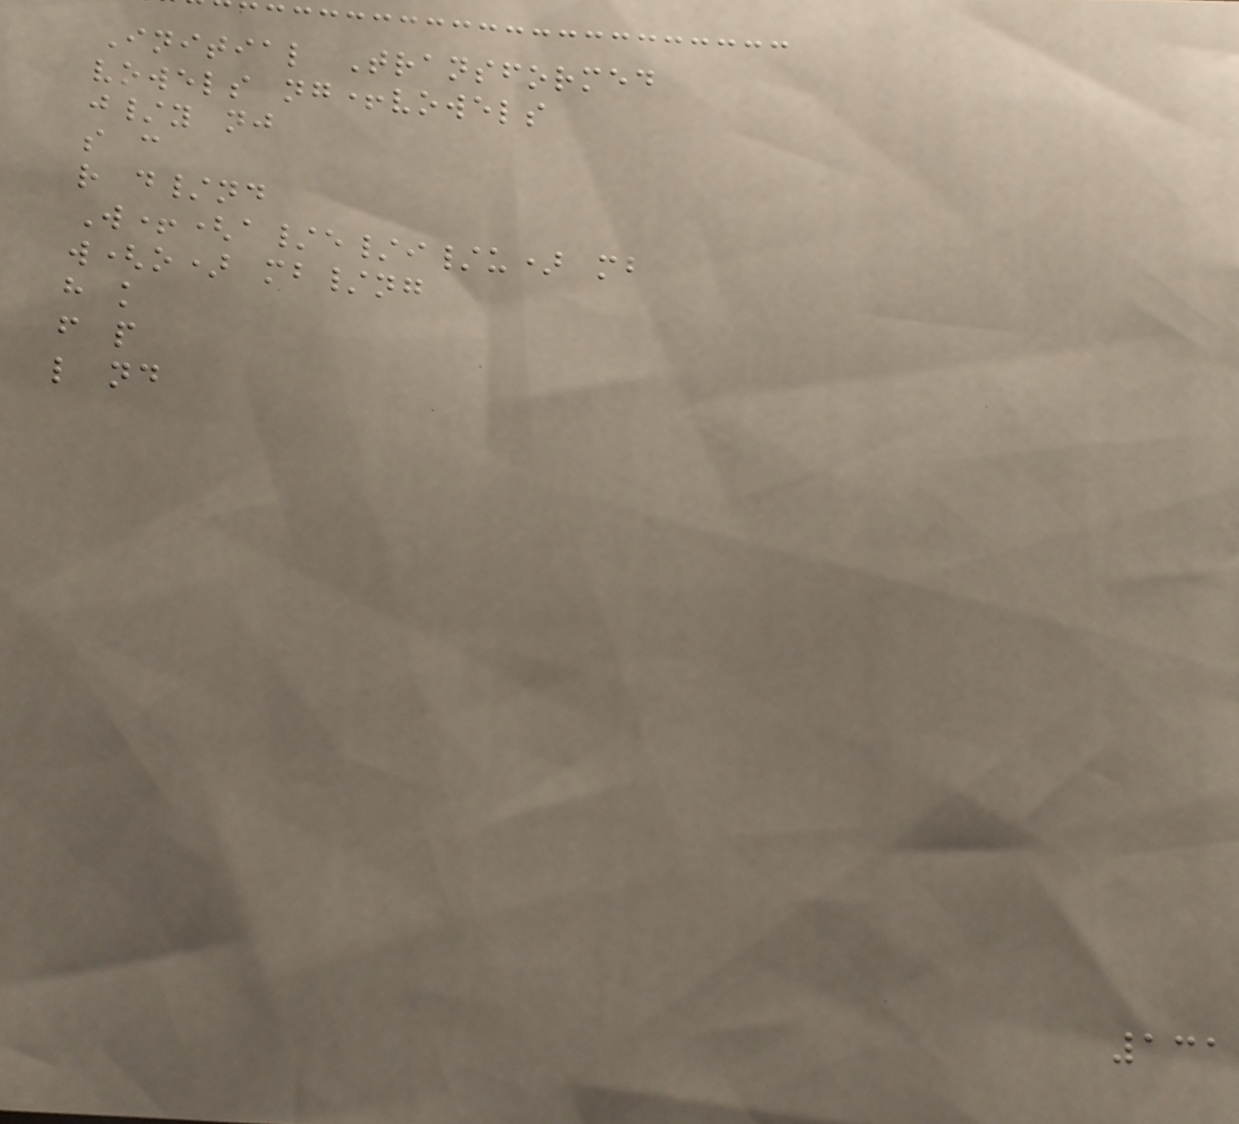Initial Transformed
vowels ng+vowels
j/y nj
s c
r d/nd
W+(a/e/i/u) mb
w(o) mb/ng
h k
f p
l nd
131
